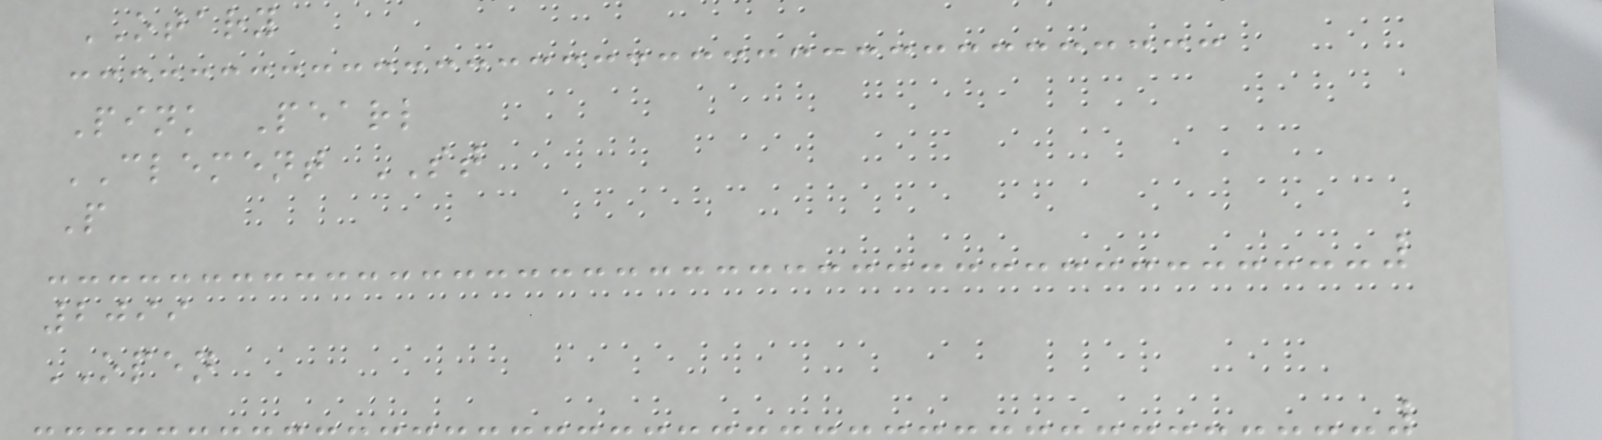OTARY
Pink Pearl
CLEMENT ST
P
2099
OPEN
